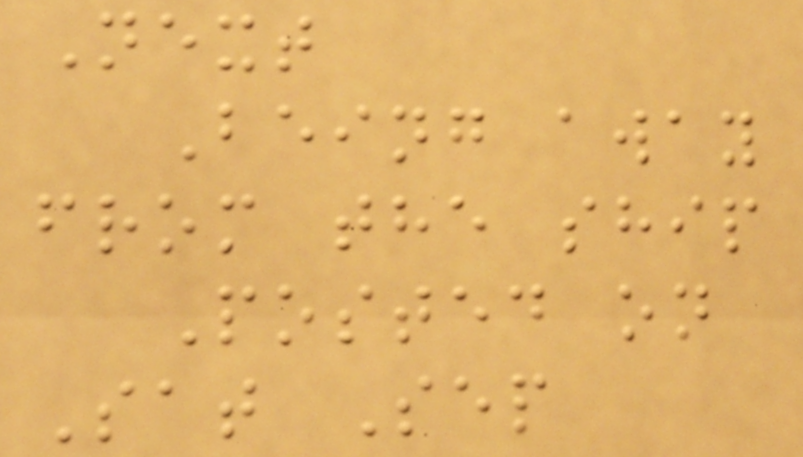Next
Being away
from the ship
Posted on
Sat Sep
